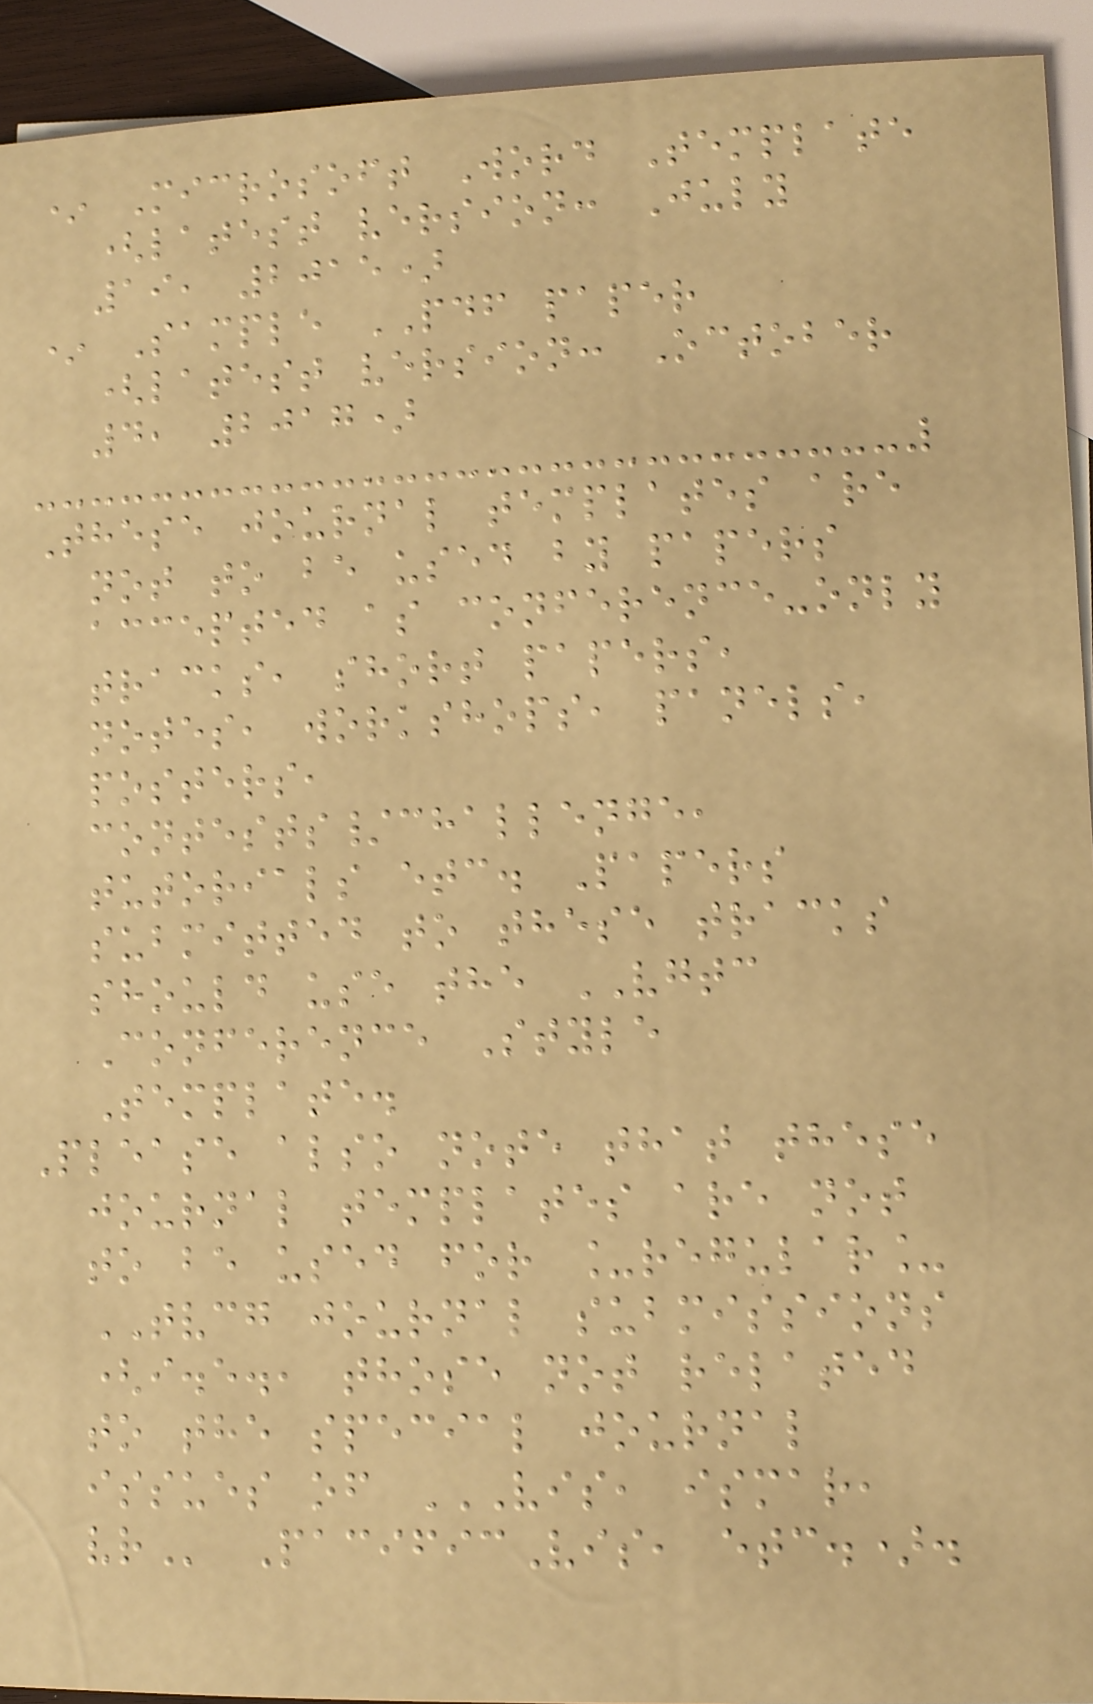* Microsoft Word Template
(latest version: July
19, 2015)
* Sample PDF paper
(latest version: October
4, 2017)
These journal templates are
not to be used by papers
accepted as conference-only
tracks, short papers,
notes, workshops, panels,
posters,
contests/challenge,
tutorials etc. Papers
submitted to these tracks
should use the VGTC
Conference Style
Template.
Please also note that these
journal templates are not
to be used for _regular_
TVCG journal submissions
(i.e., those not related
to the special journal
issues of VIS, ISMAR,
VR PacificVis, etc.).
